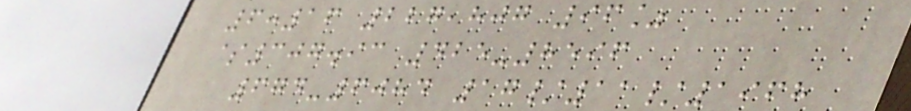6:16 227,807 96%
$307.93 425-8596
674-6084 17/11/1968
